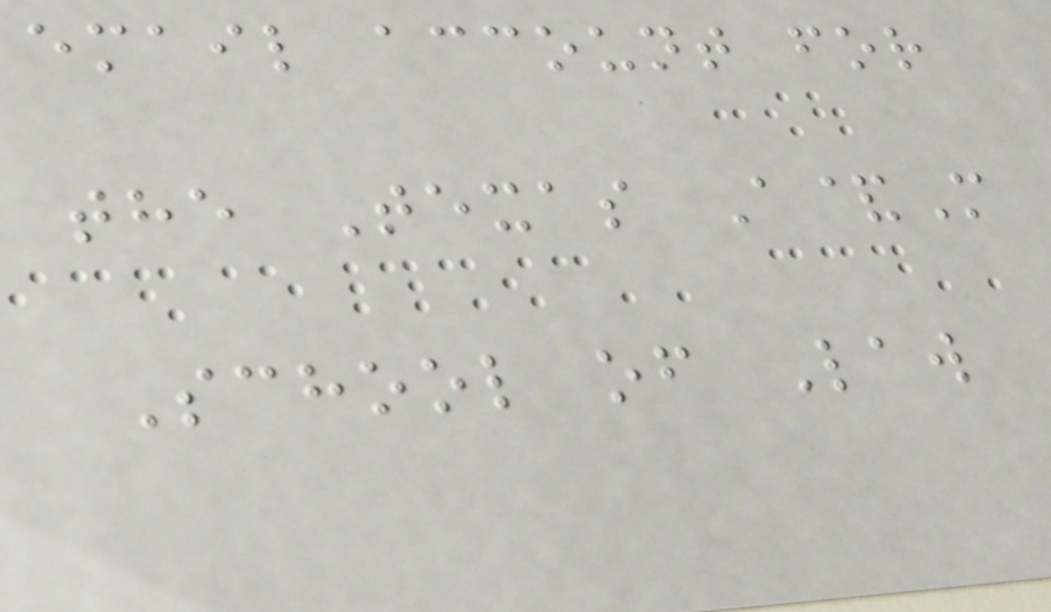email account for
the Texas A&M
School of Law
